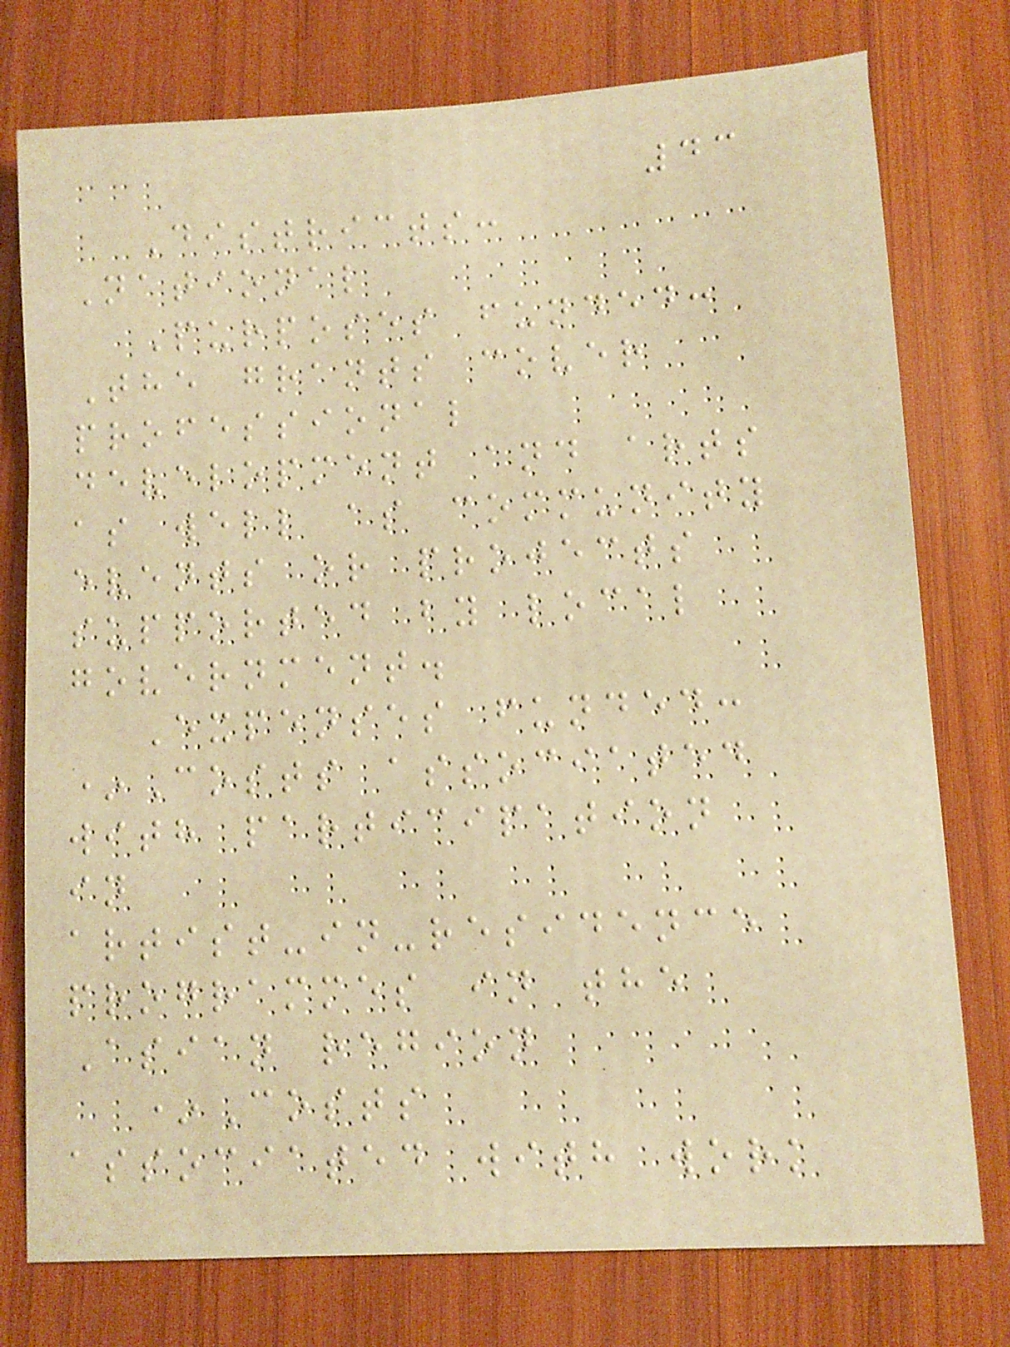43
Districts:
National
Purposes funded:
The grants cover
professional
development and arts
as well as community
events or projects
supported by local
government.
Expenses funded:
*Costs associated
with participation
in
artist-in-residence
programmes in the
Asian region
*Costs
associated with work
